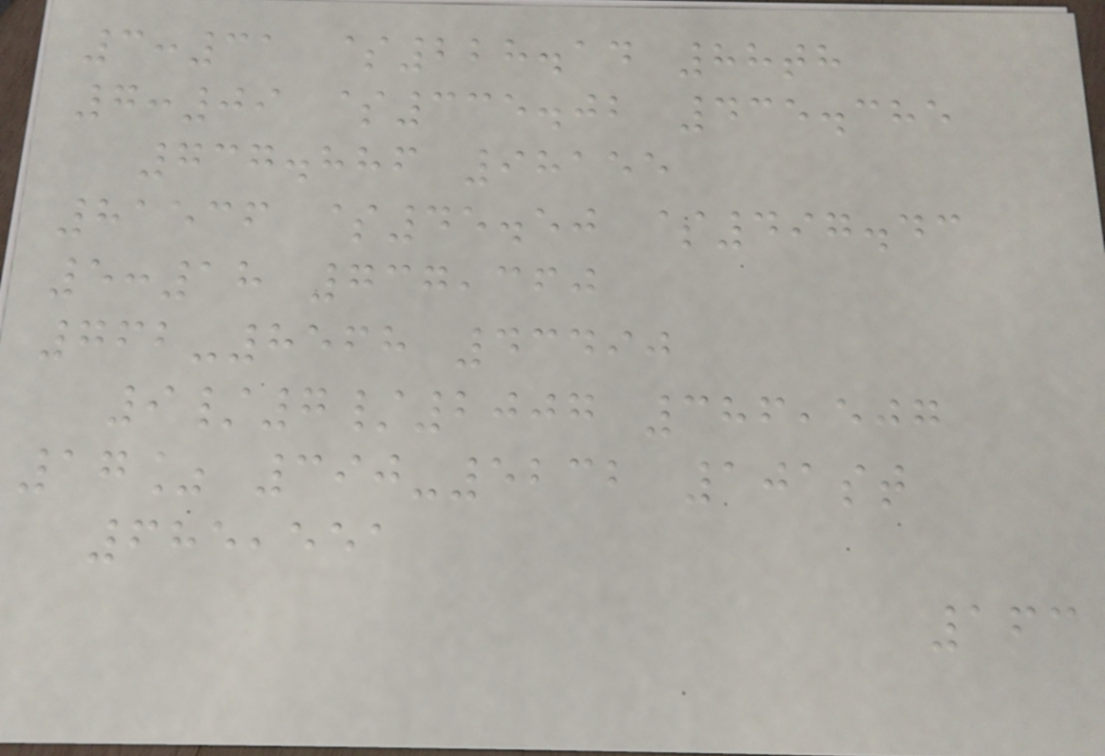3:31 $228.14 88th
7:09 $335.02 435.385
737.886 98155
81536 $45.50 $497.43
5:18 737,360
762-8568 43490
9/7/2007 386,507
17% 390-5232 101st
685,551
163
